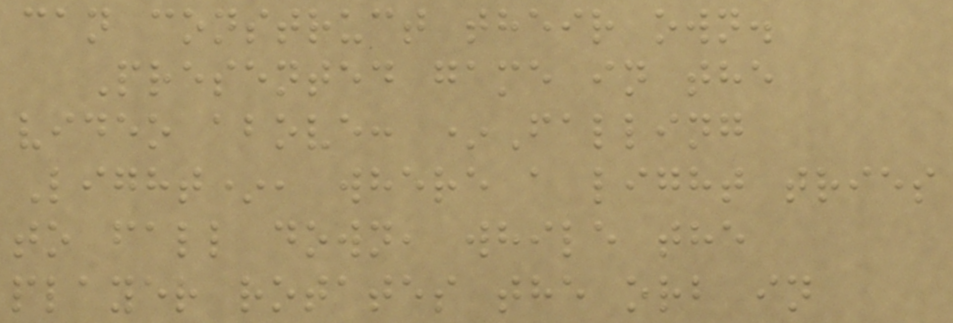can construct their own.
Presented game in the
video above: *Falling
Light*, where a light tries
to fall down, while the
player rotates the orb in
